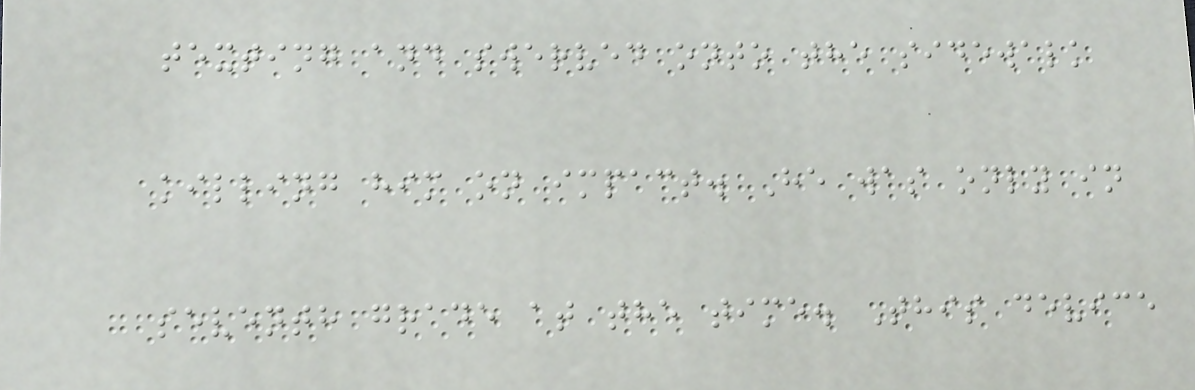texting and swerved onto the sidewalk
killing him on impact. He was only in
seventh grade at the time. This device
